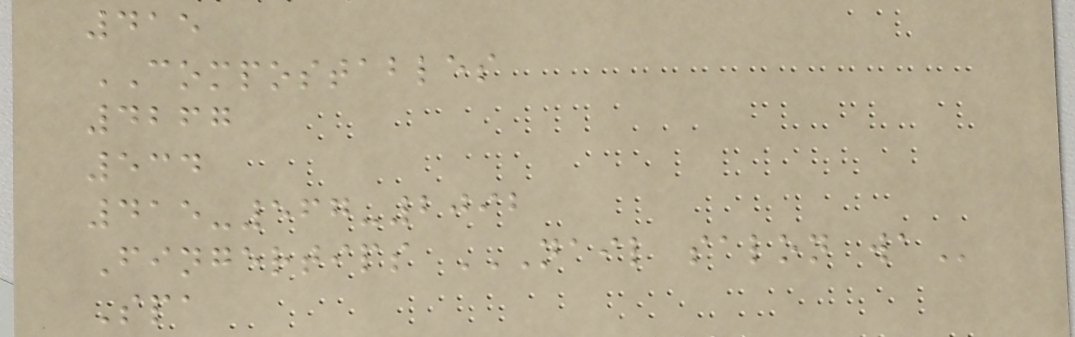415
COMPOSTABLES
4267
534
415-567-2092
Fingertips NAIL SALON WA
Spa
